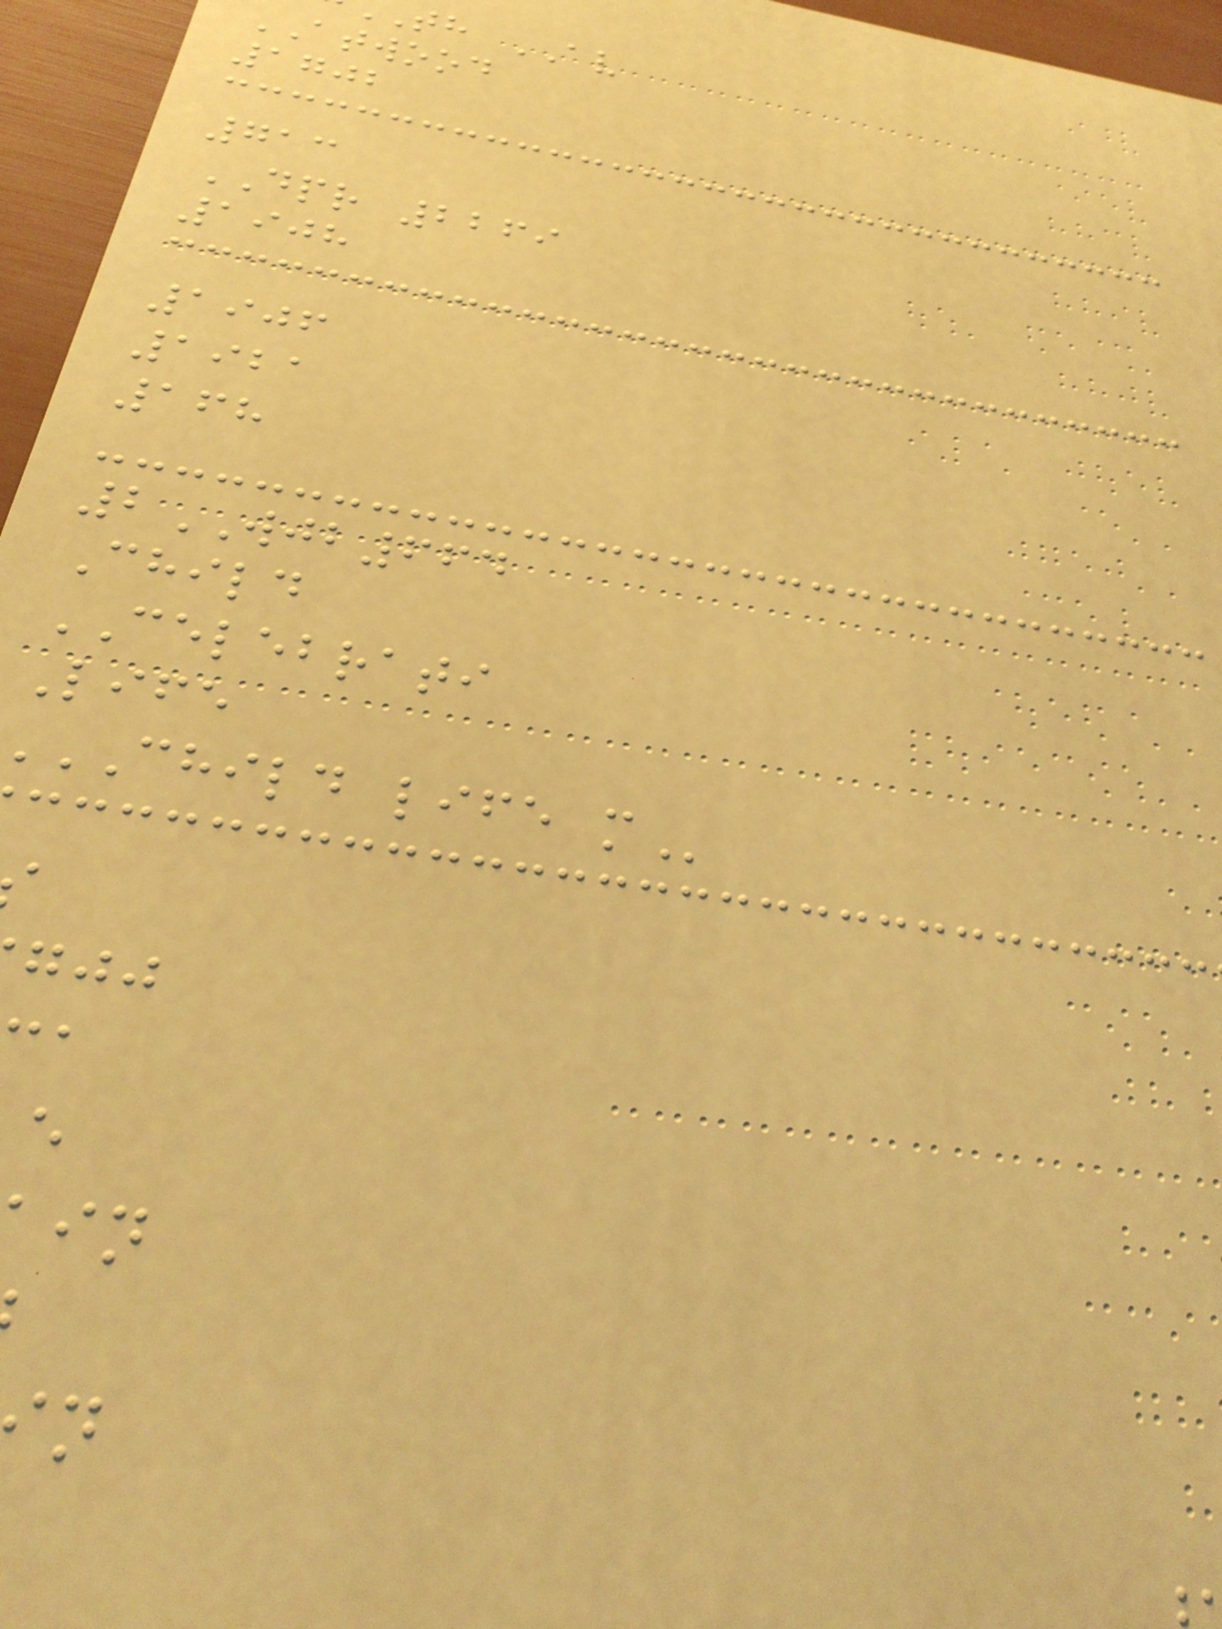th AV
ATWOOD
1702
713
DPR 2269
1908
1906
1921
168
2WJB664
Child
CELEBRATI
Life
CHILD life
